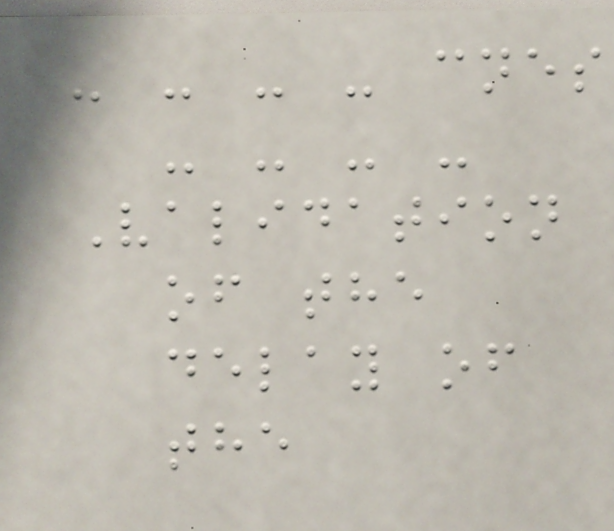- - - - cnes
- - - -
Validation
of the
delay of
the
